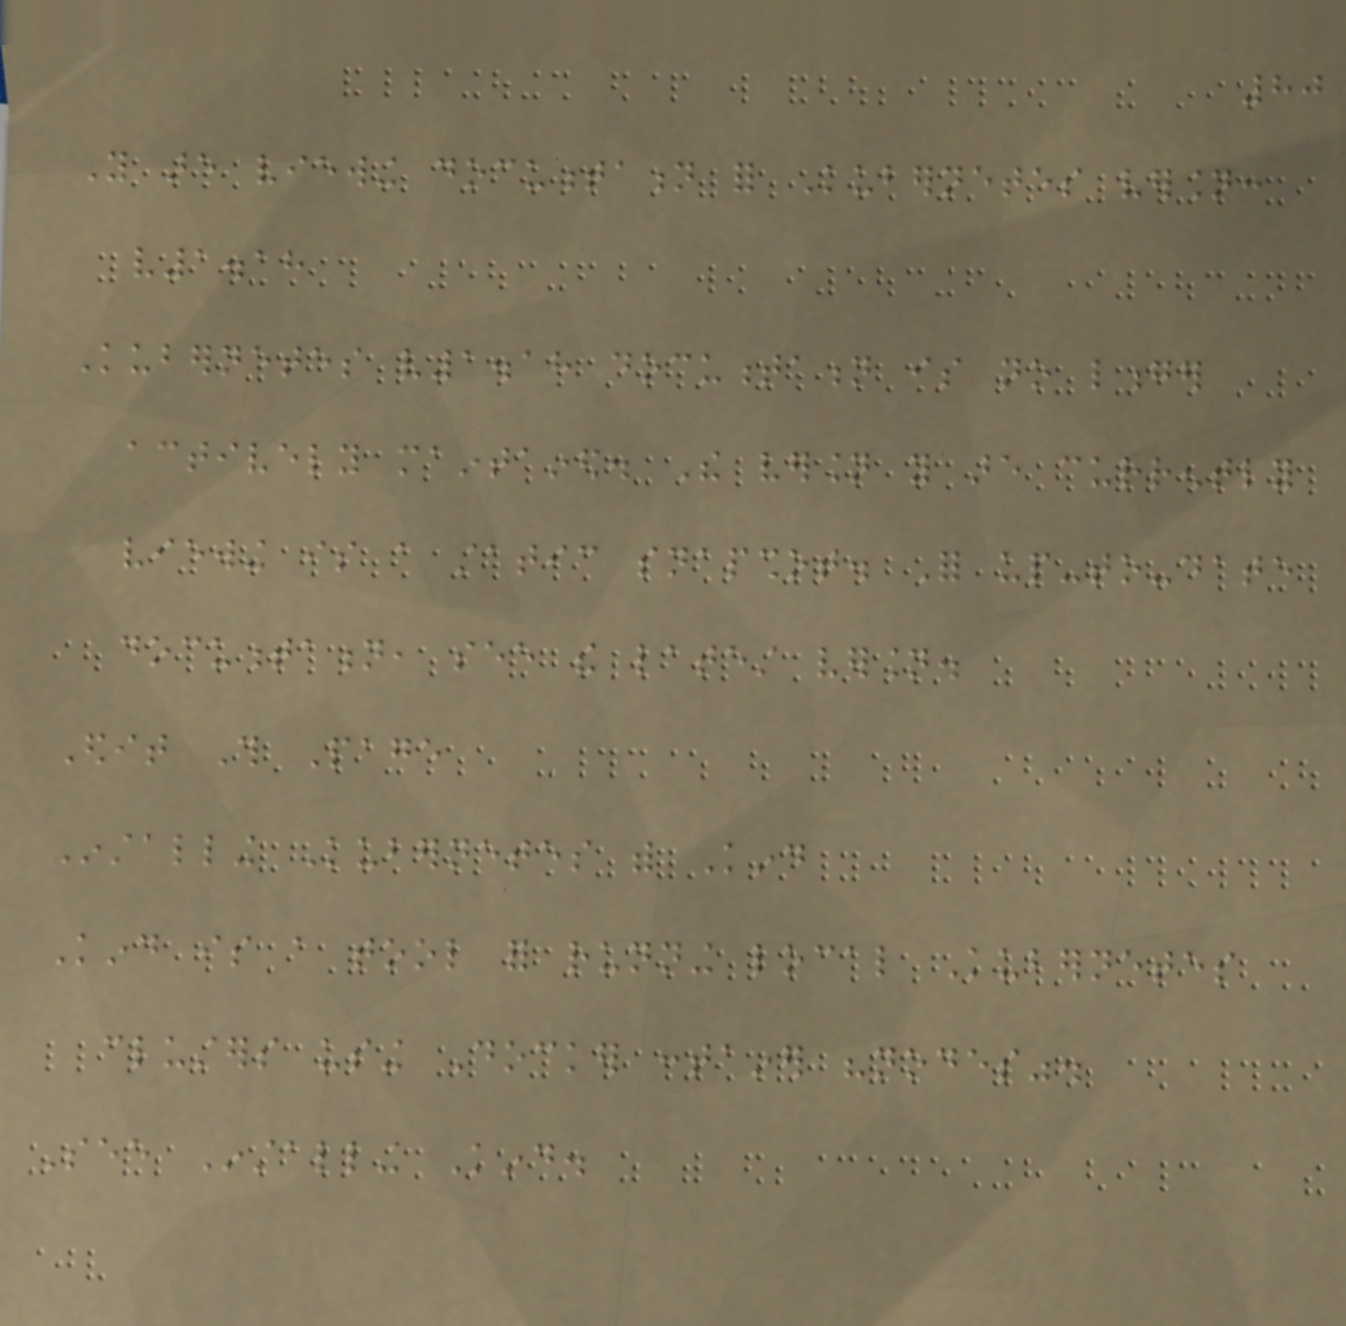80
You are viewing documentation for Kubernetes version:
v1.18
Kubernetes v1.18 documentation is no longer
actively maintained. The version you are currently
viewing is a static snapshot. For up-to-date
documentation, see the latest version.
Edit This Page
Installing Kubernetes with Kind
Kind is a tool for running local Kubernetes
clusters using Docker container "nodes".
See Installing Kind.
